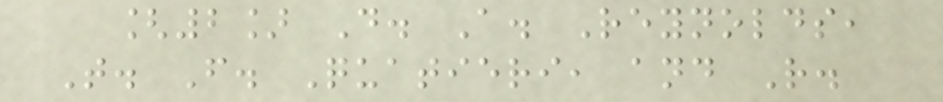[2] D. A. Reynolds,
T. F. Quatieri, and R.
